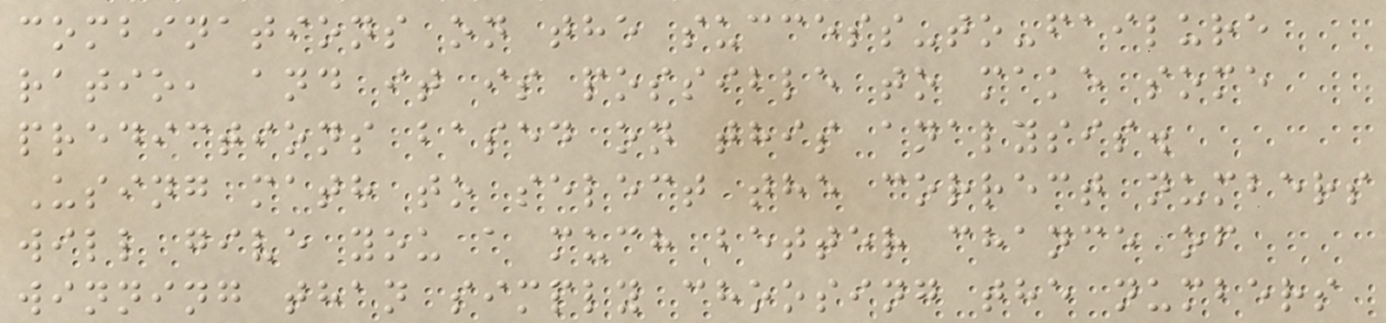combinations on the success-to-failure
ratio, and it is possible to make some
predictions based on this analysis.
Using math to select the correct numbers
will give you a much better chance of
winning than simply choosing the numbers
